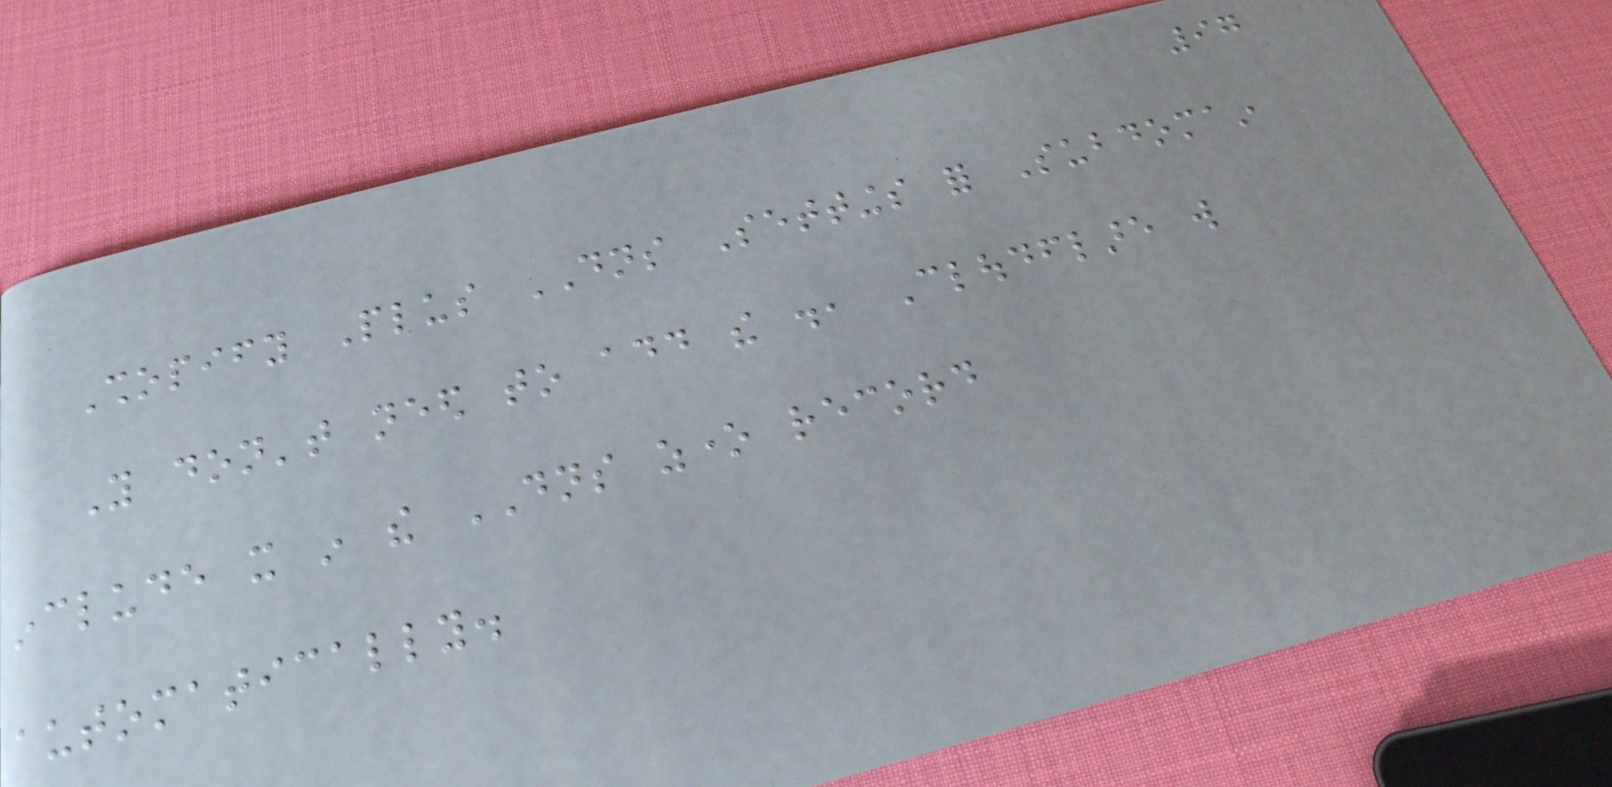97
Shopify Plus DNS Settings for Subdomain
You don't need to add the ., Cloudflare will
include it in the DNS zone record
automatically.
